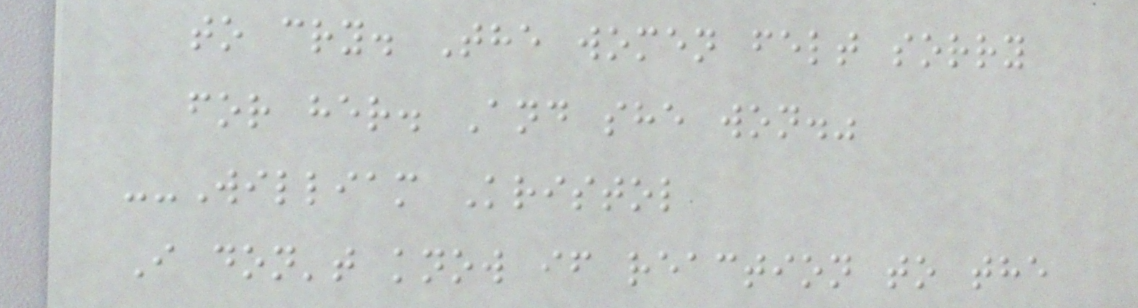to cry. The women felt sorry
for her. And she won."
--William Kristol
I don't know if reaction to the
